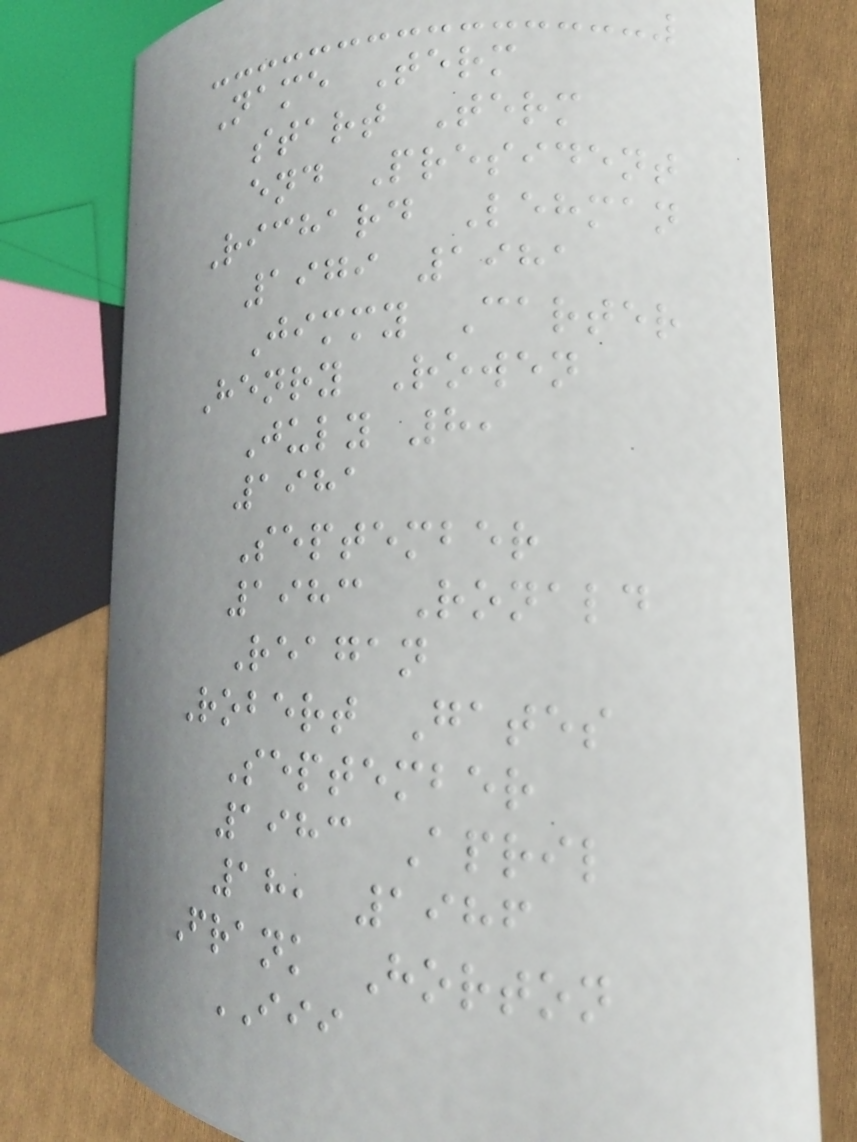Name Term
start Term
end President
Richard Lehman
1979 1981
Jimmy Carter
Henry Rowen
July 8,
1981
September
1983 Ronald
Reagan
Robert Gates
September
1983 April
18, 1986
Frank Horton
III
